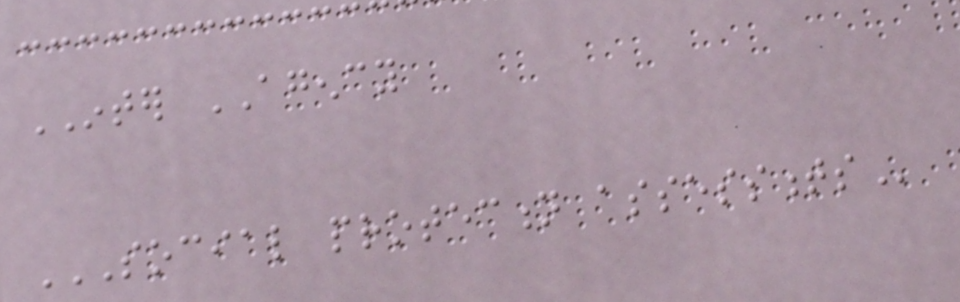INTER AGENCY
SOCIAL PROTECTION ASSESSMENTS
